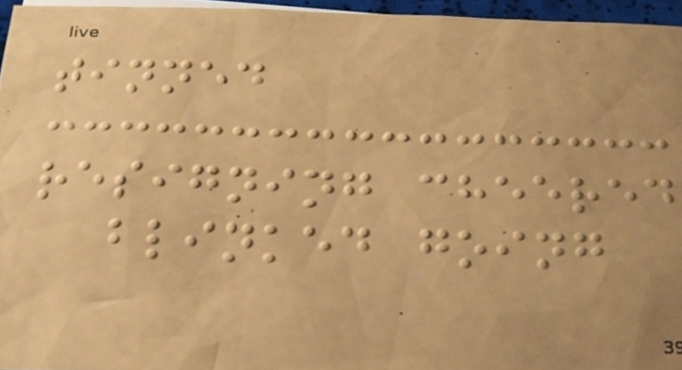tinned
resigning cheered
blinked going
